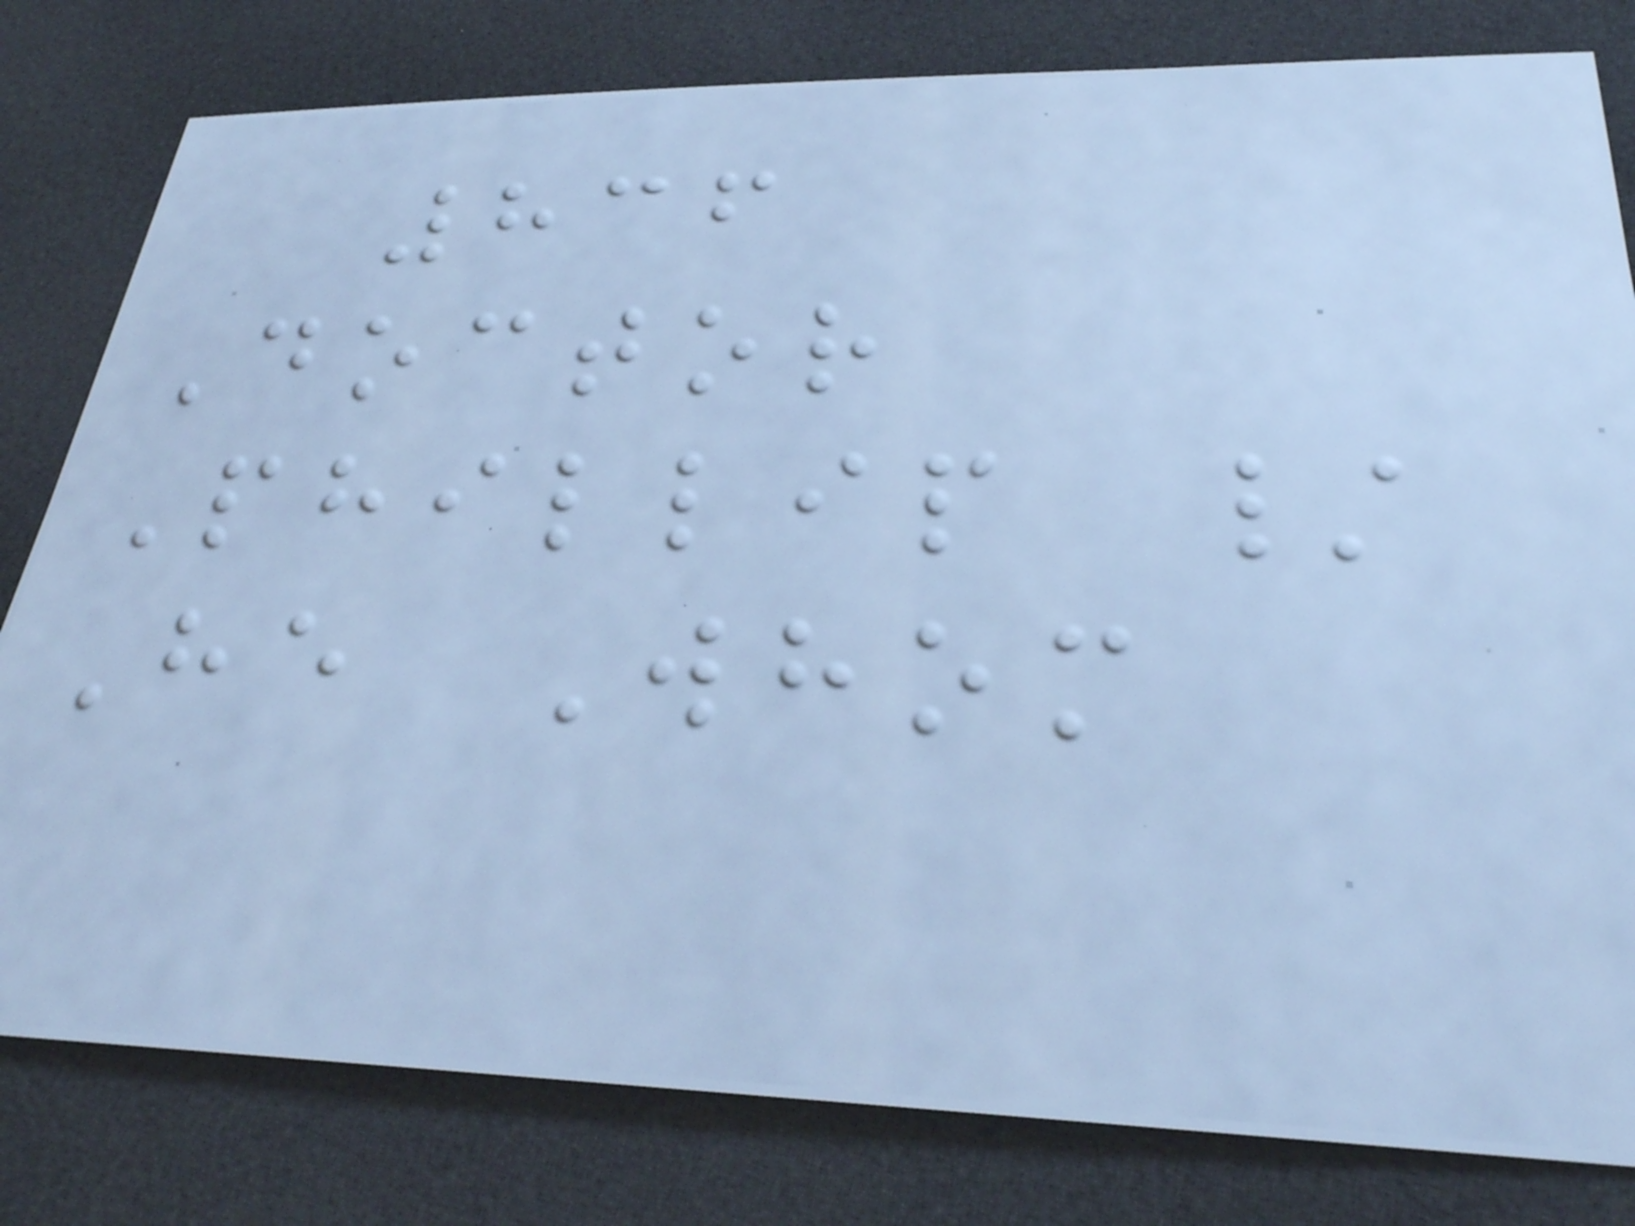836
Doctor
Phillip /
He Whom
